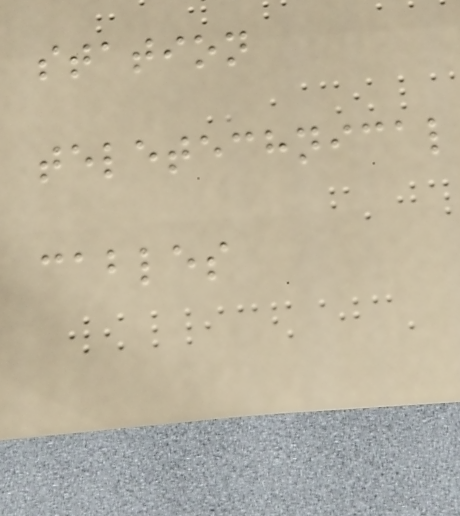station
teletechnical
cables
